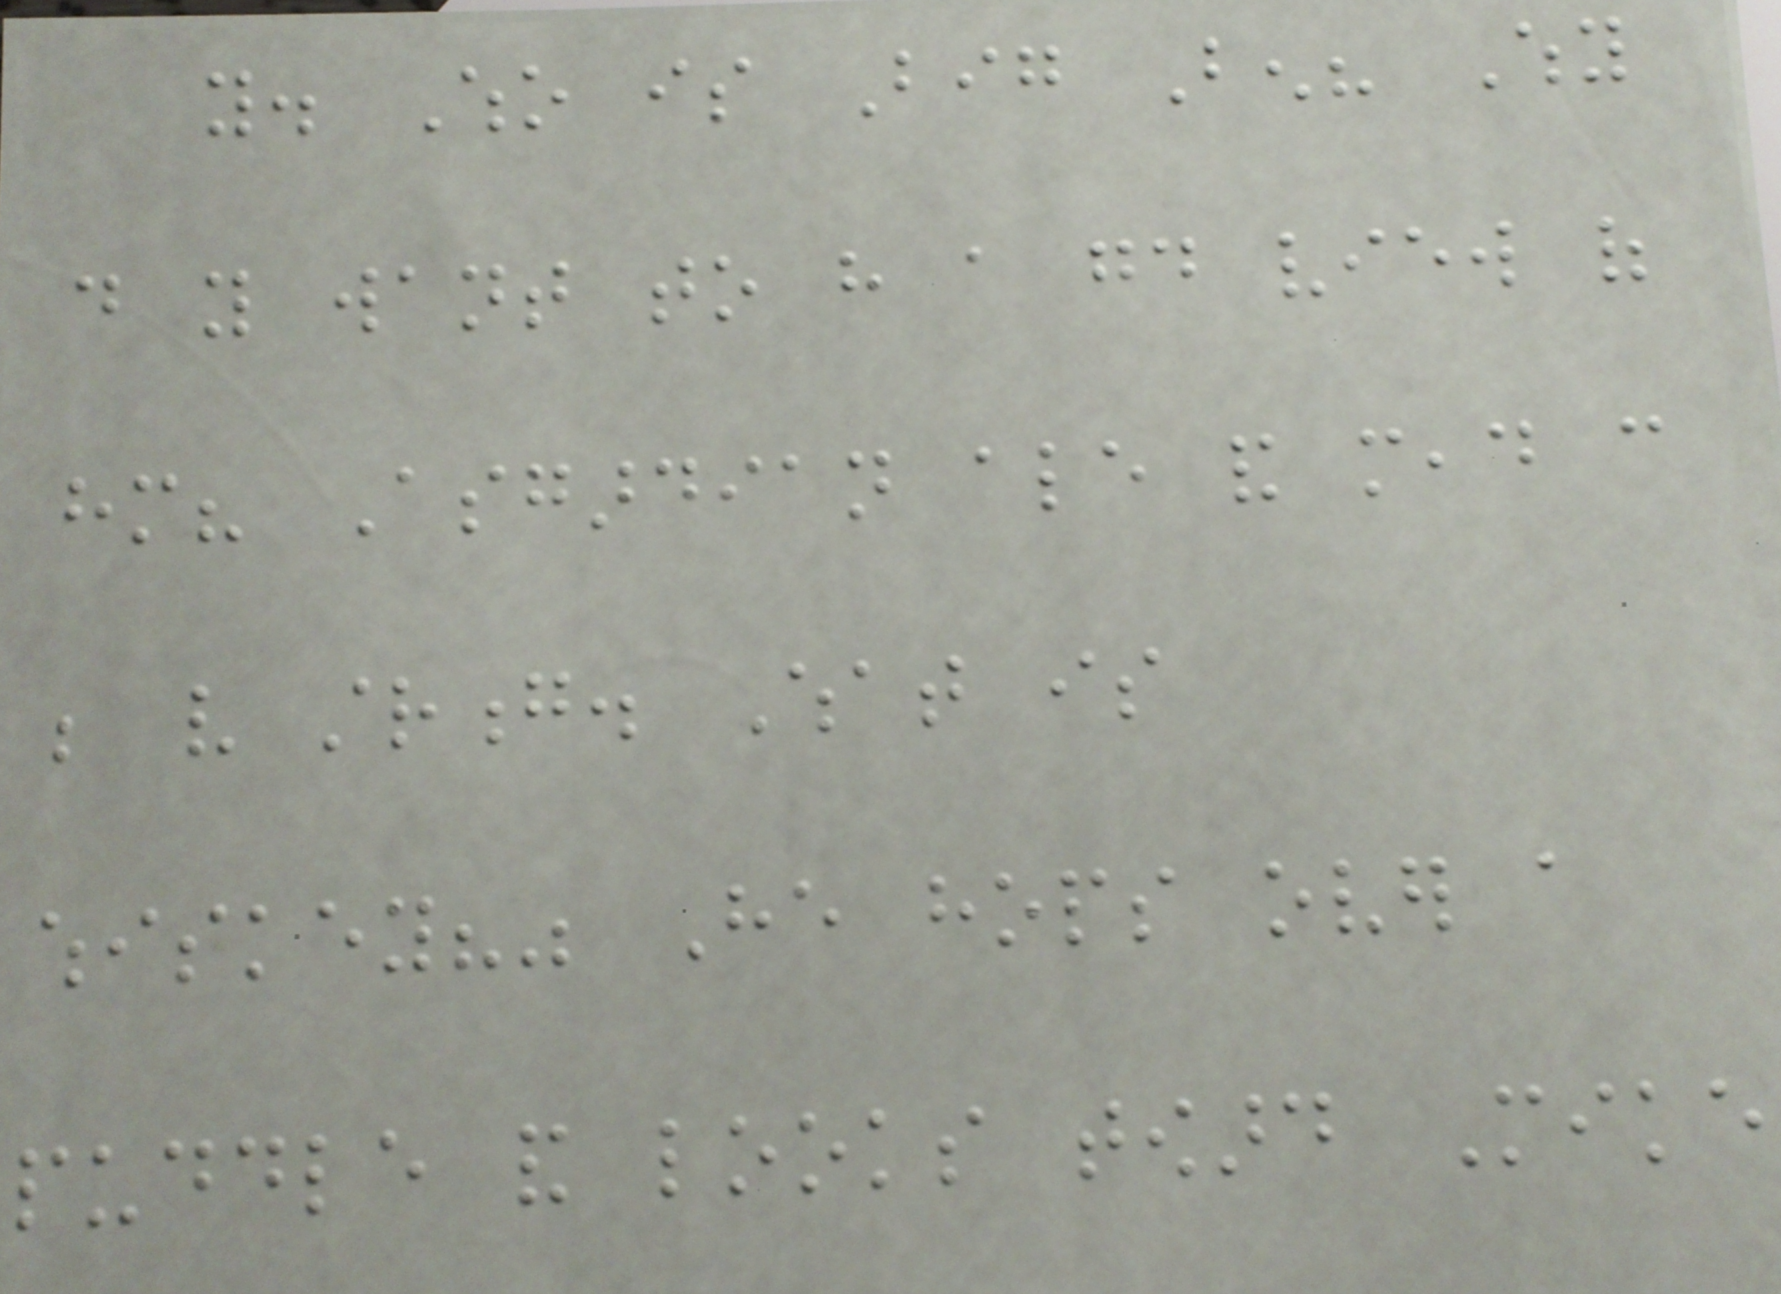you. Who is Big Ben? Why
do you want to have a good view of
him? Asgardian ale and mead can
be very strong. What is
whiskey?" He hops over a
puddle and looks toward Mike
